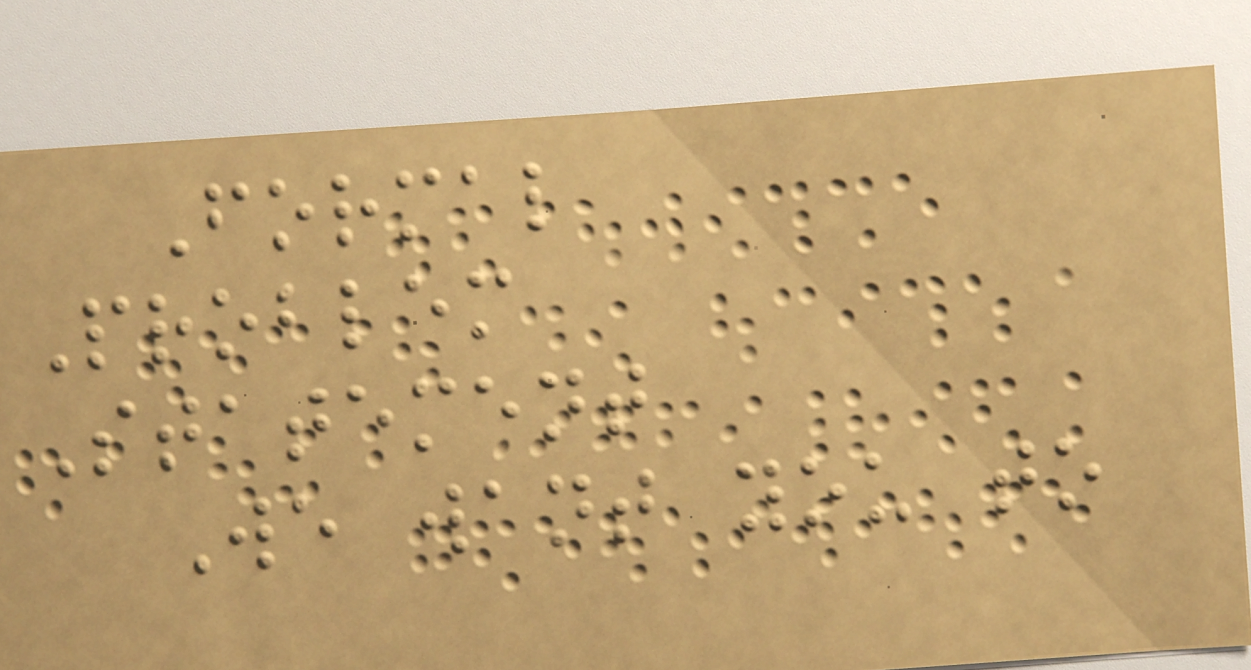Formal
Problem
Statement
We want you to
